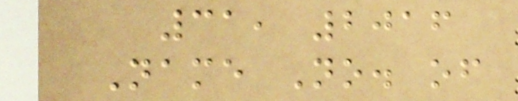31, 2016
Name No. of
